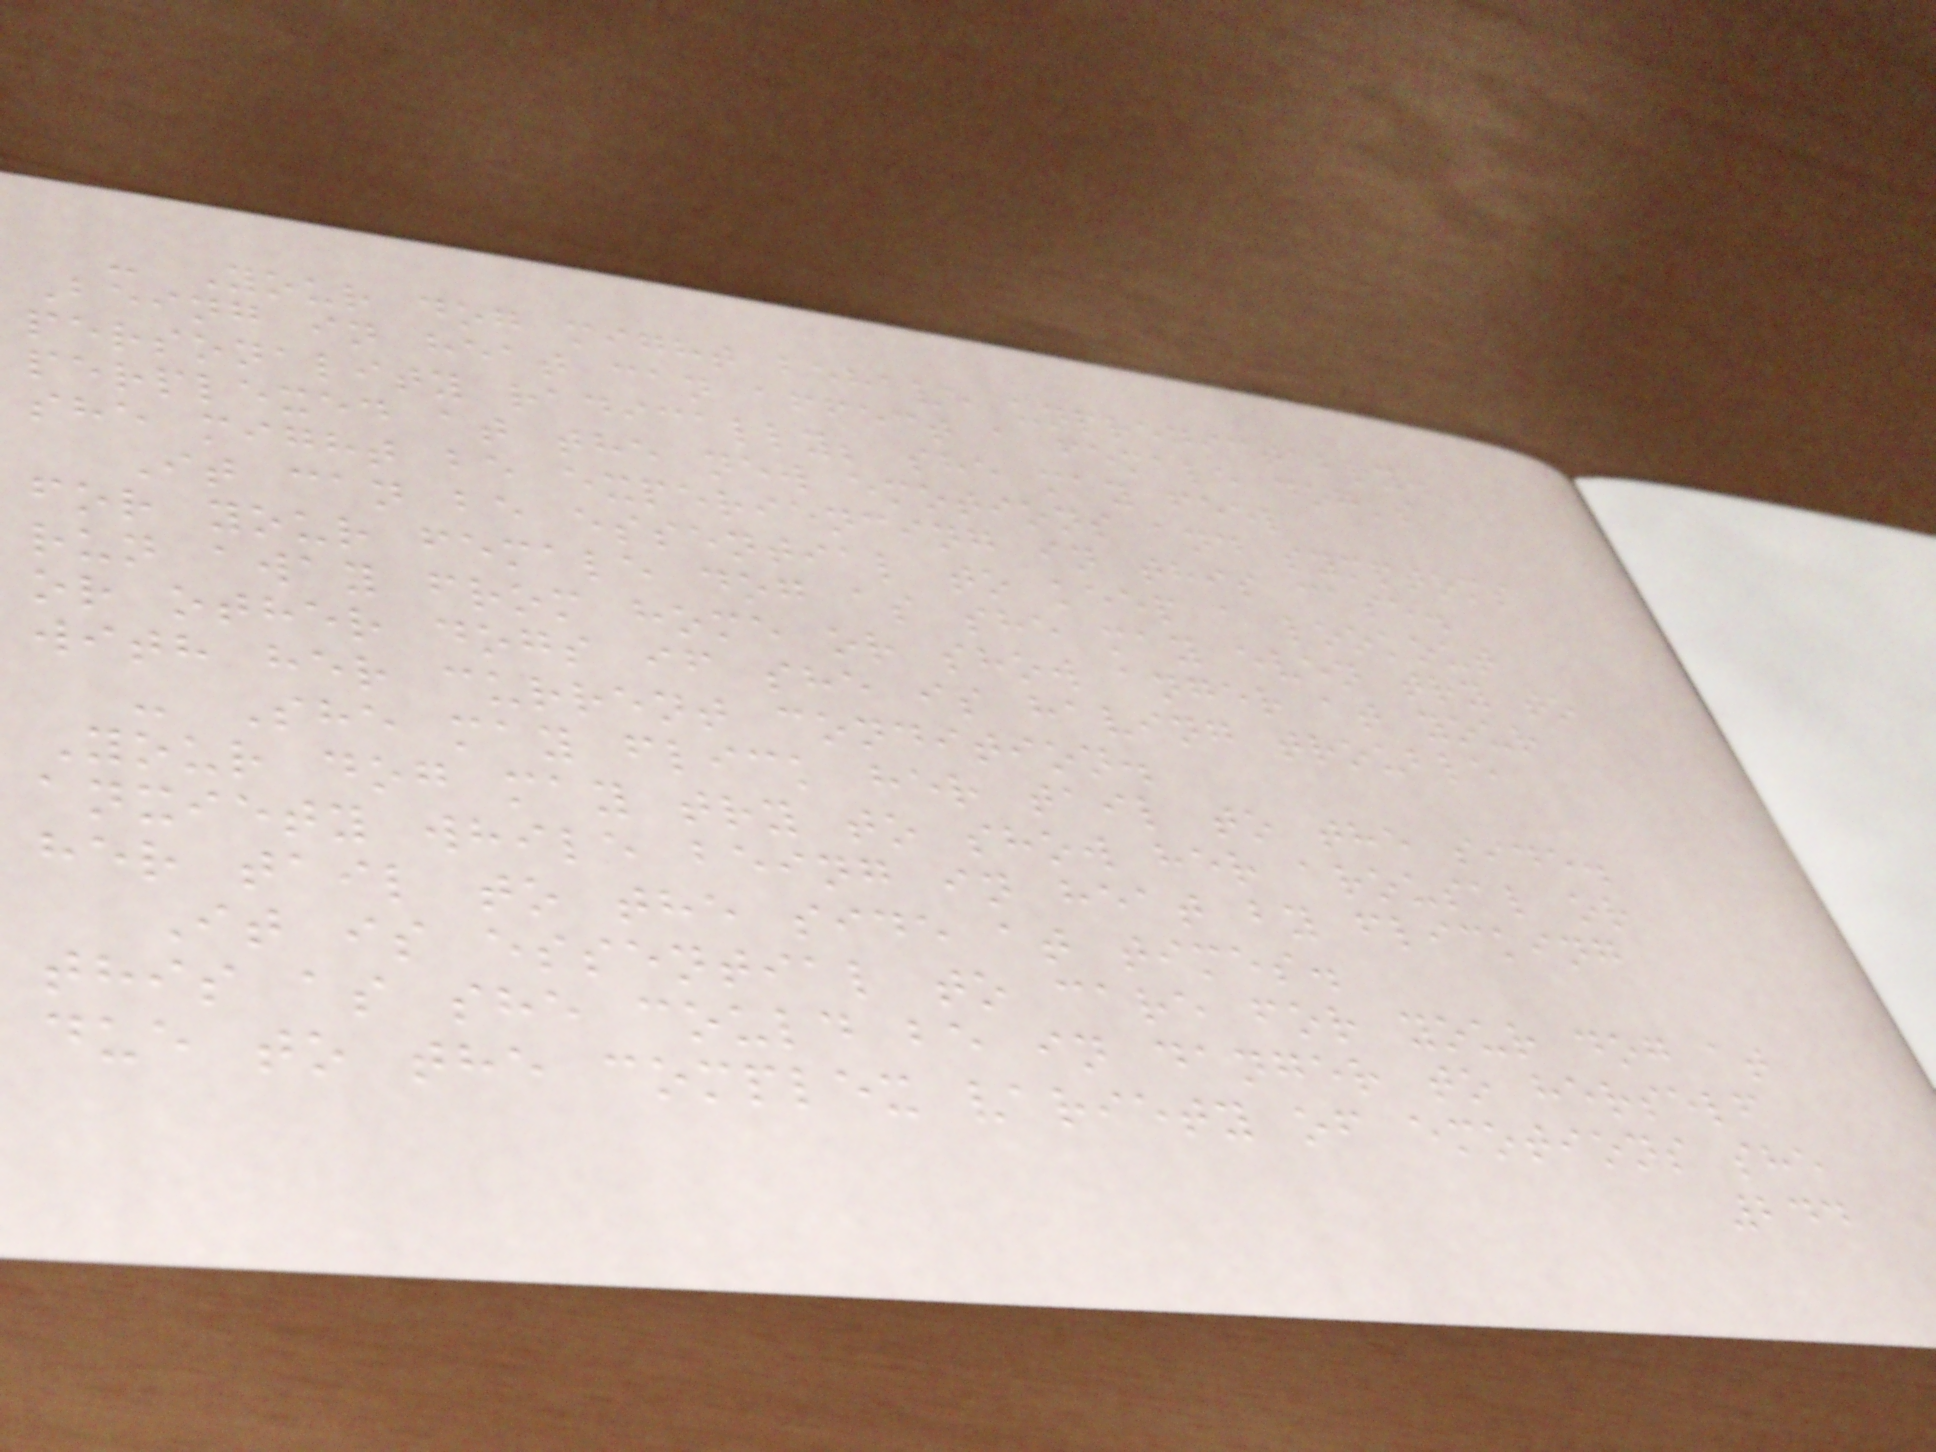- Your dog might behave unpredictably.
Being in heat can affect a female dog's
personality radically; she may feel
perplexed at the new emotions and symptoms
she might be experiencing in this case.
It can be essential to keep a lookout
for your female dog as she may even try to
run away from home or show anger at your
or other dogs if she is having trouble
with her current condition.
- She may flick her tail to the side.
Your dog may try to show her arousal or
anxiety while being in heat by flicking
her tail to the side at times.
It is essential to care for your dog at
this as she could be in danger to herself
due to the complex variety of emotions she
244
